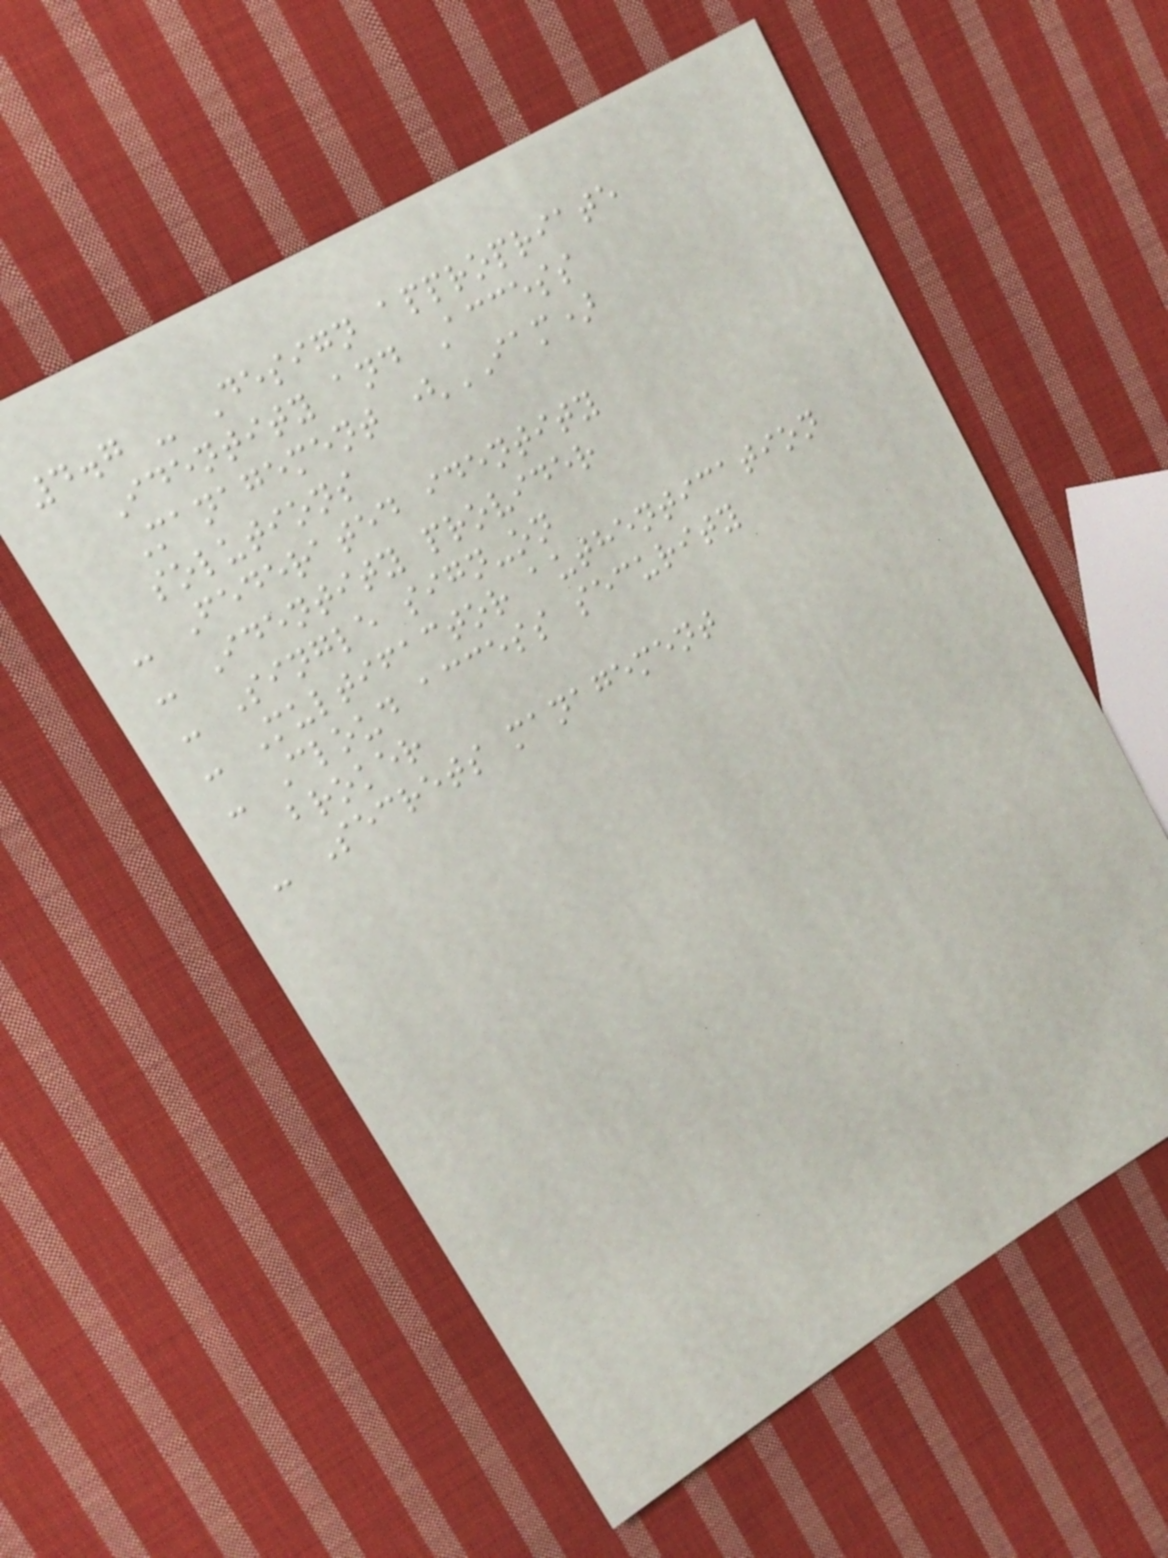4.7 - Design appropriate
Identity and Access
Management (IAM)
solutions
- Federated identity
- Identity provider
- Single sign-on
- Multifactor authentication
- Cloud access security
broker
- Secrets management
